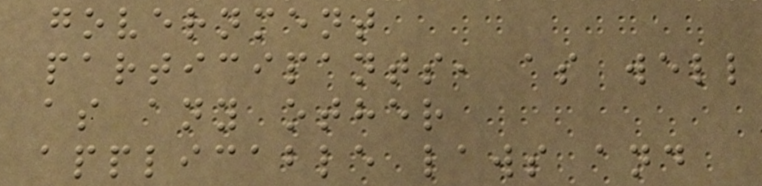government
participants, as well
as any other
applicable laws and
